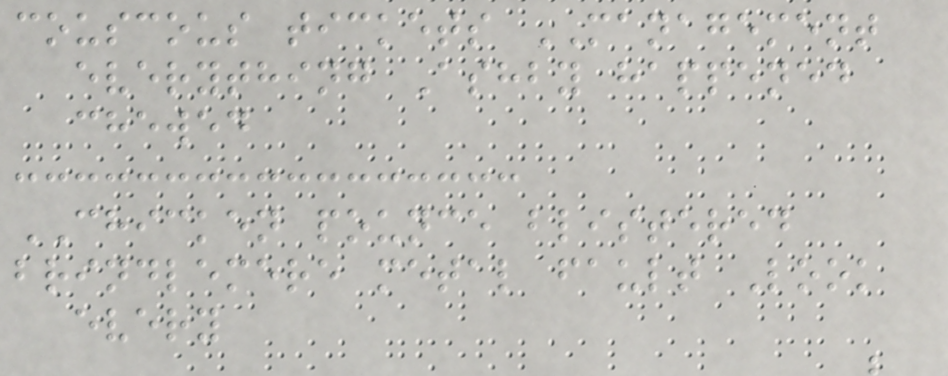couscous tickets MANAGEMENT
everything Ashby happened
chewed
CHICKEN pounce blistered
brindlemere metal fault Look
every
